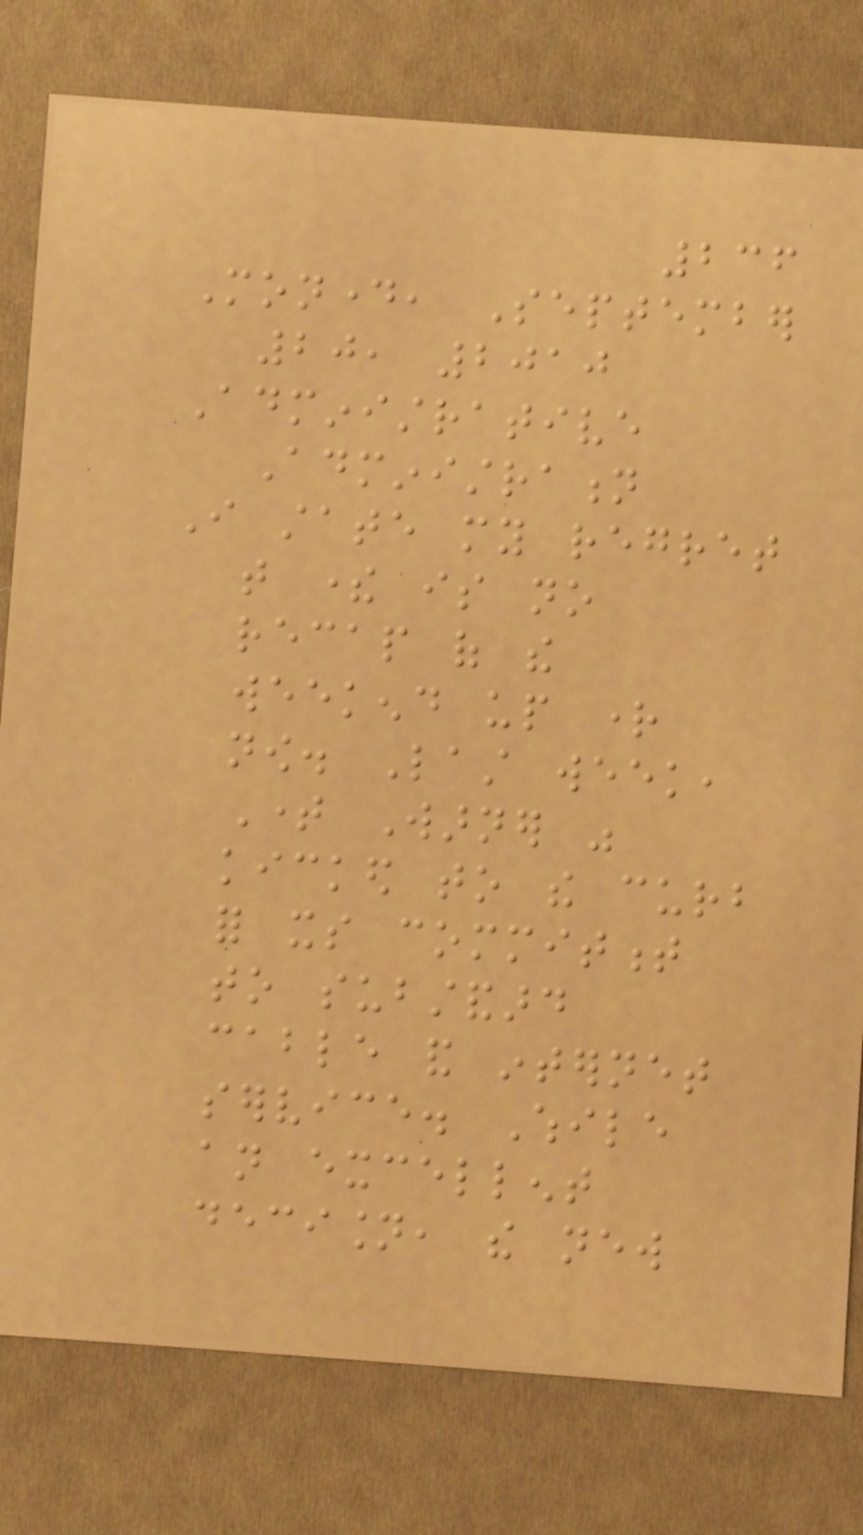236
Monday, September
20, 2010
Administrative
Administration
I state my regret
that there is no
recap of the
weekend up right
now. Last week,
Time Warner was
kicked to the curb
for its commitment
to substandard
cable and internet
service. While
an excellent
decision, the new
